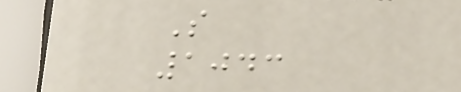S
1043
